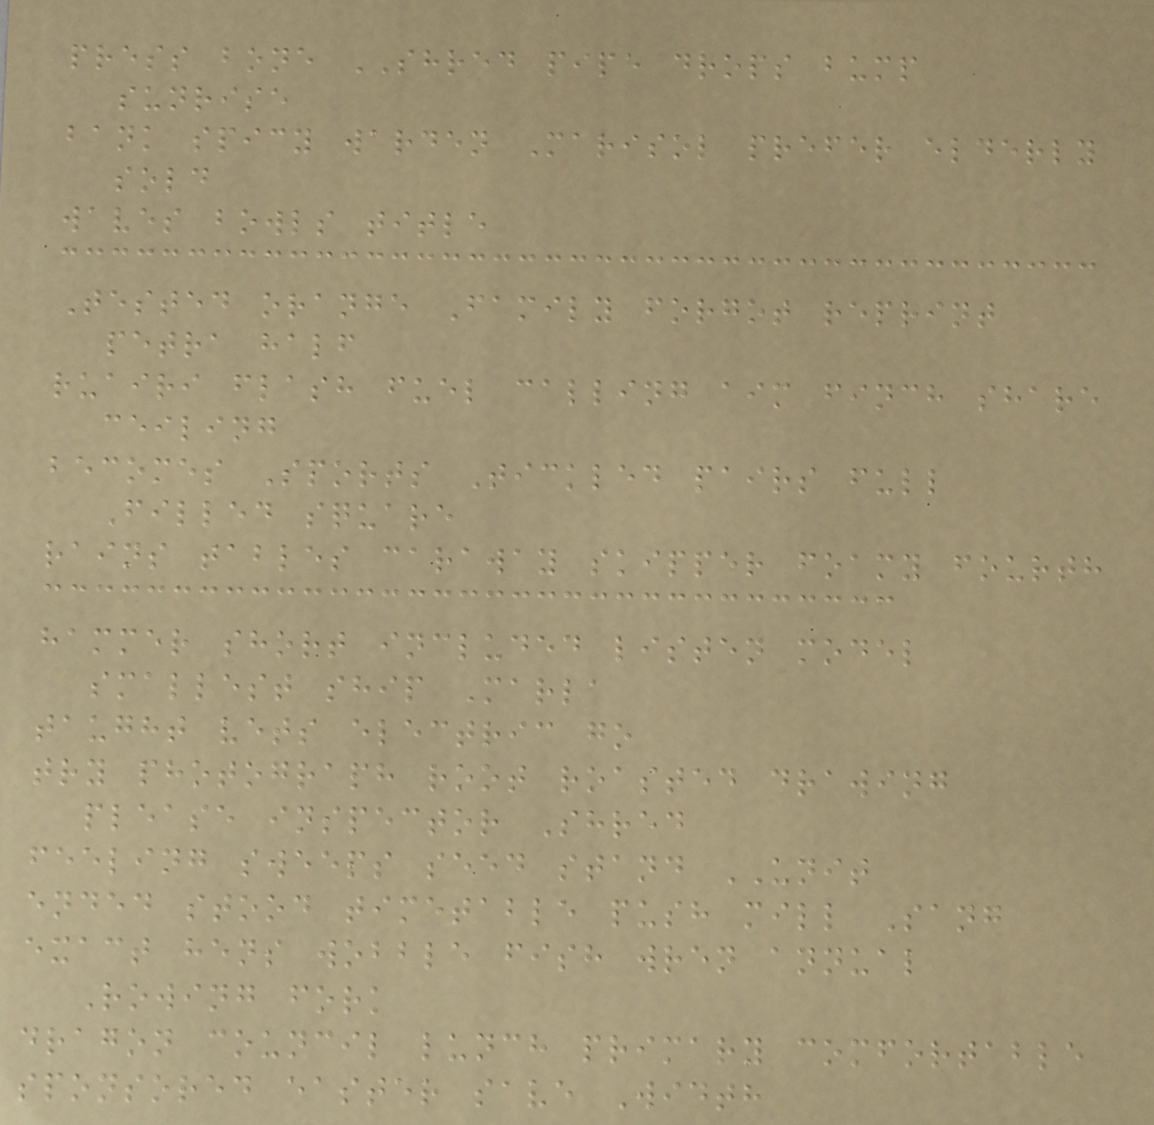press bone SHRED pipe drops bump
sunrise
bank spicy warden Marisol prefer elderly
sold
waves bowls title
Tested orange Family forgot reprint
petra half
ruairi flash fuel calling aim finch share
ceiling
becomes Sports Tickled pairs full
Filled square
rains tables caraway skipper foamy fourth
hammer short included listen model
smallest ship Marla
taught vets electric go
try photograph root roasted drawing
please inspector Shred
feeling sweeps seed stand UNIT
ended stood timetable push mill Sang
exact hens wobble fish wren annual
Rowing fork
dragon council lunch primary comfortable
sponsored easter save Width
